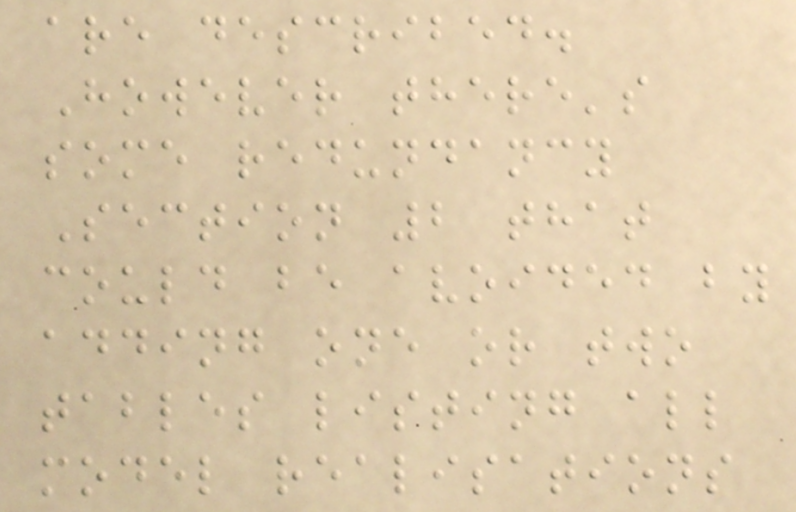are described.
However there's
some redundancy
Section 2 that
could be avoided by
adding one or two
tables listing all
model realisations
